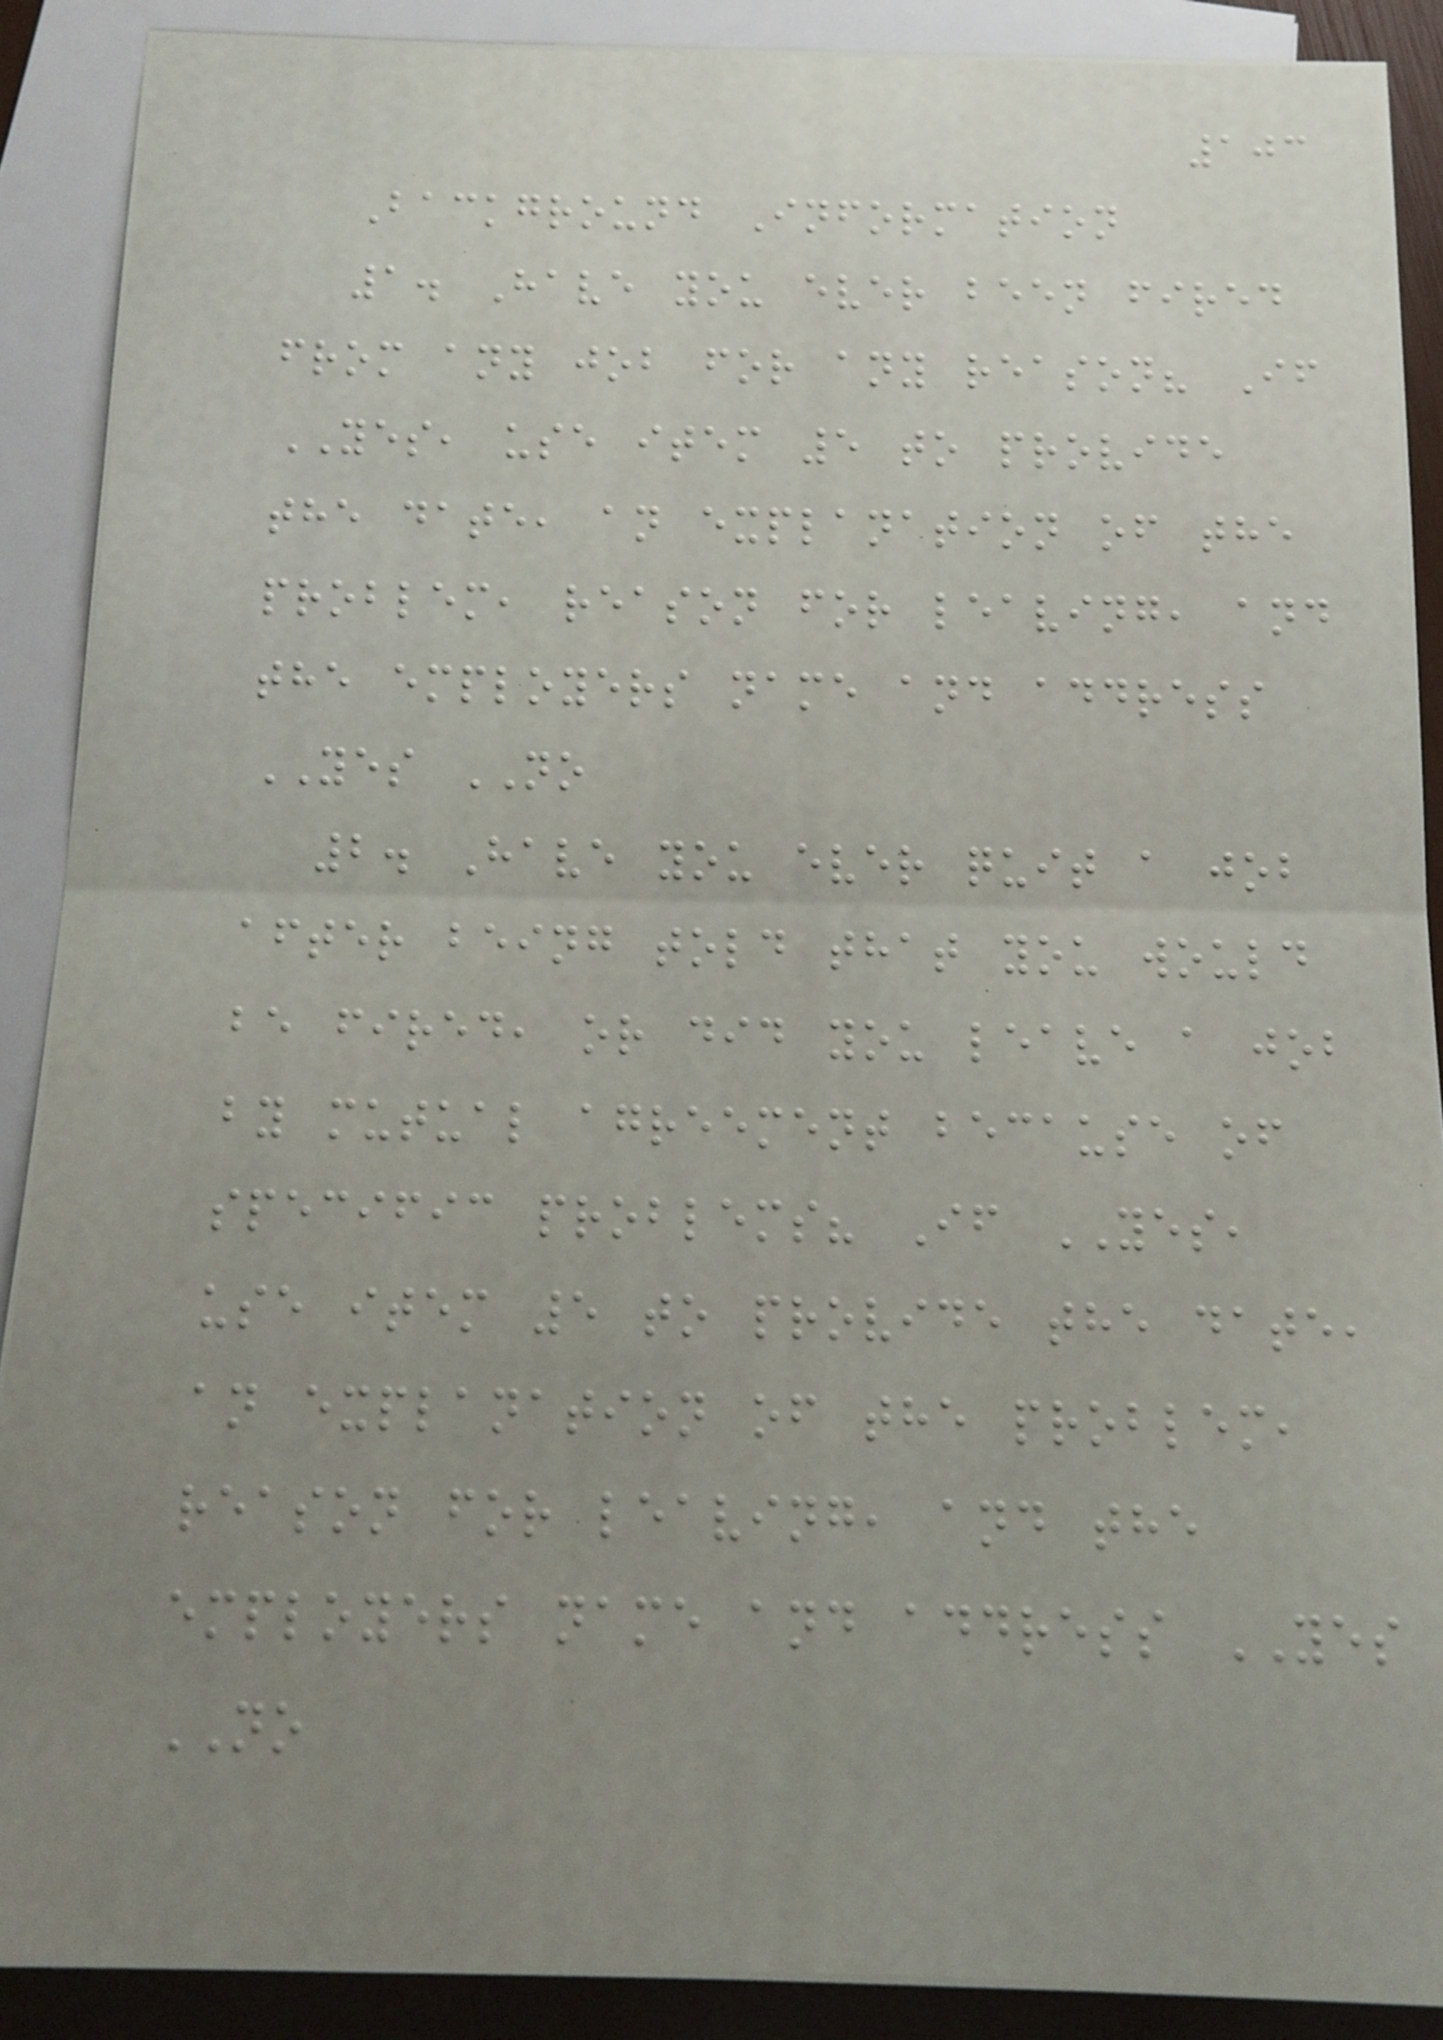103
Background Information
1. Have you ever been fired
from any job for any reason? If
YES, use item 5 to provide
the date, an explanation of the
problem, reason for leaving, and
the employers name and address
YES NO
2. Have you ever quit a job
after being told that you would
be fired, or did you leave a job
by mutual agreement because of
specific problems? If YES,
use item 5 to provide the date,
an explanation of the problem,
reason for leaving, and the
employers name and address YES
NO
